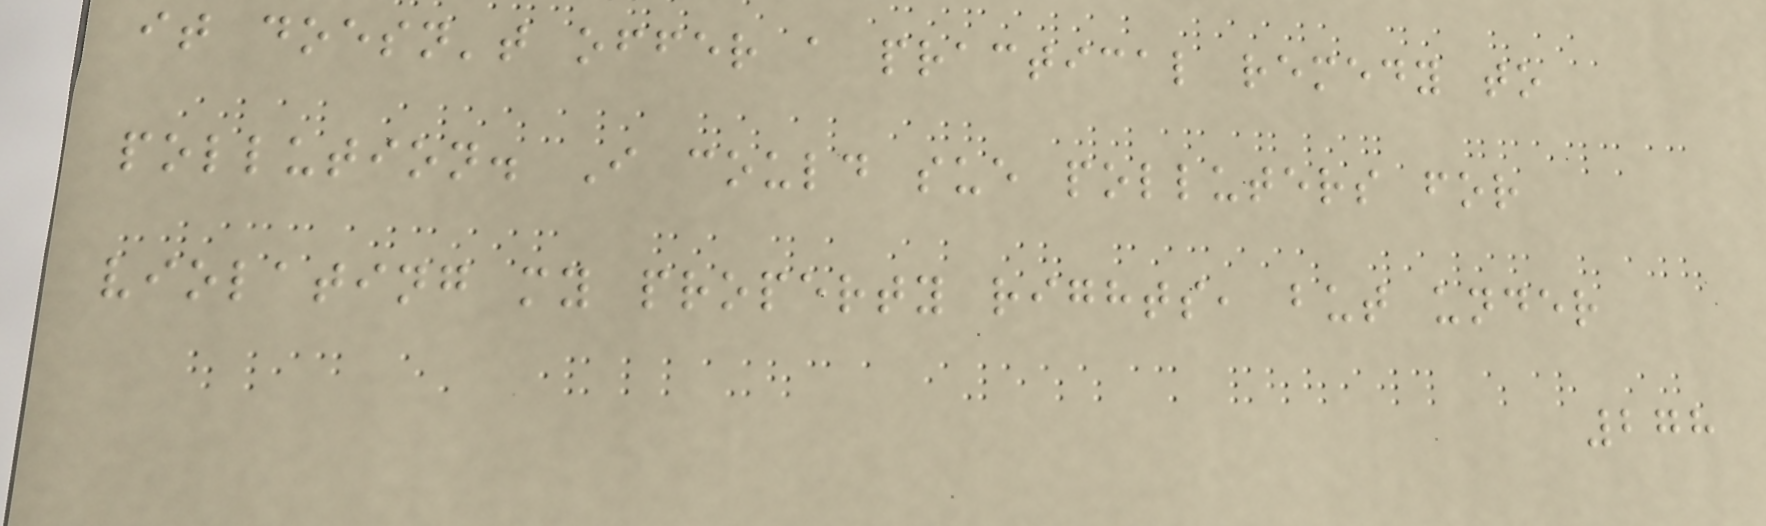it doesn't offer a practical remedy to
pollution. I could sue polluters for
violating my property rights, but under
278
